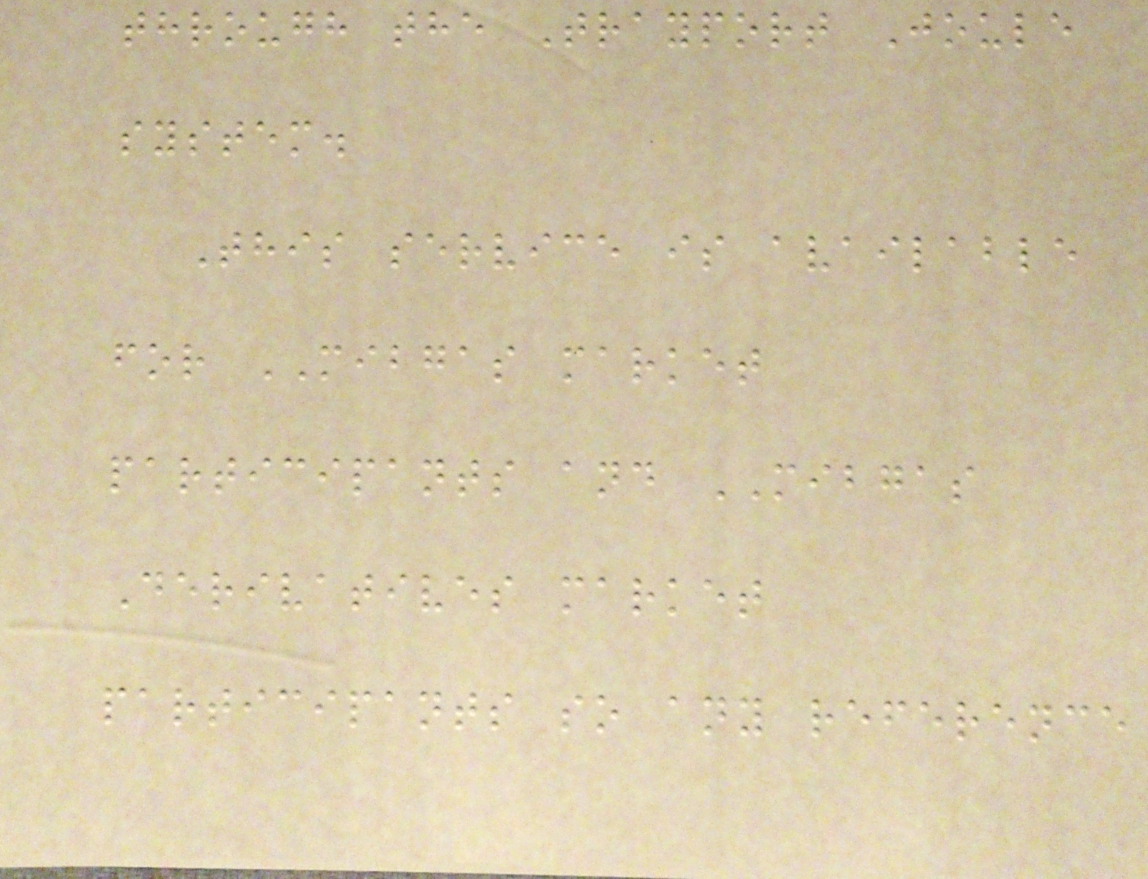through the Trayport Joule
system.
This service is available
for MIBGAS market
participants and MIBGAS
Derivatives market
participants so any reference
